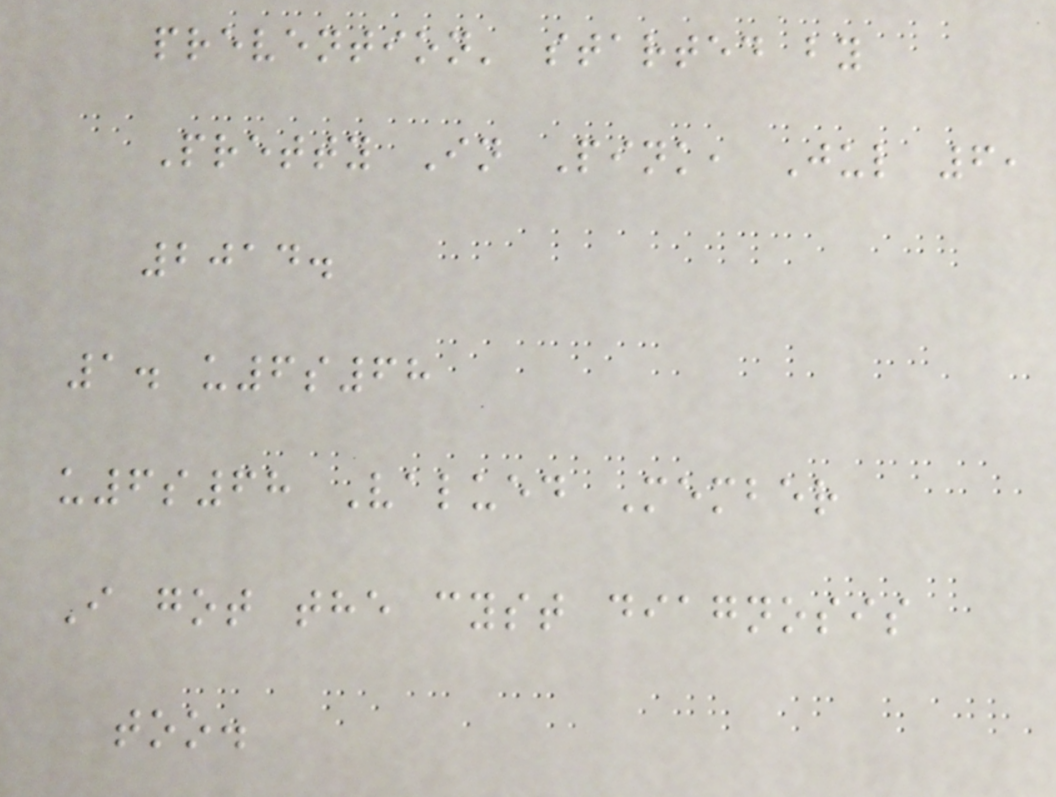prevention' started by
Pretty In Pink, Jul 6,
2014.
1. u6s68
u6s68 Valued Member
I got the cyst diagnosis
too.
